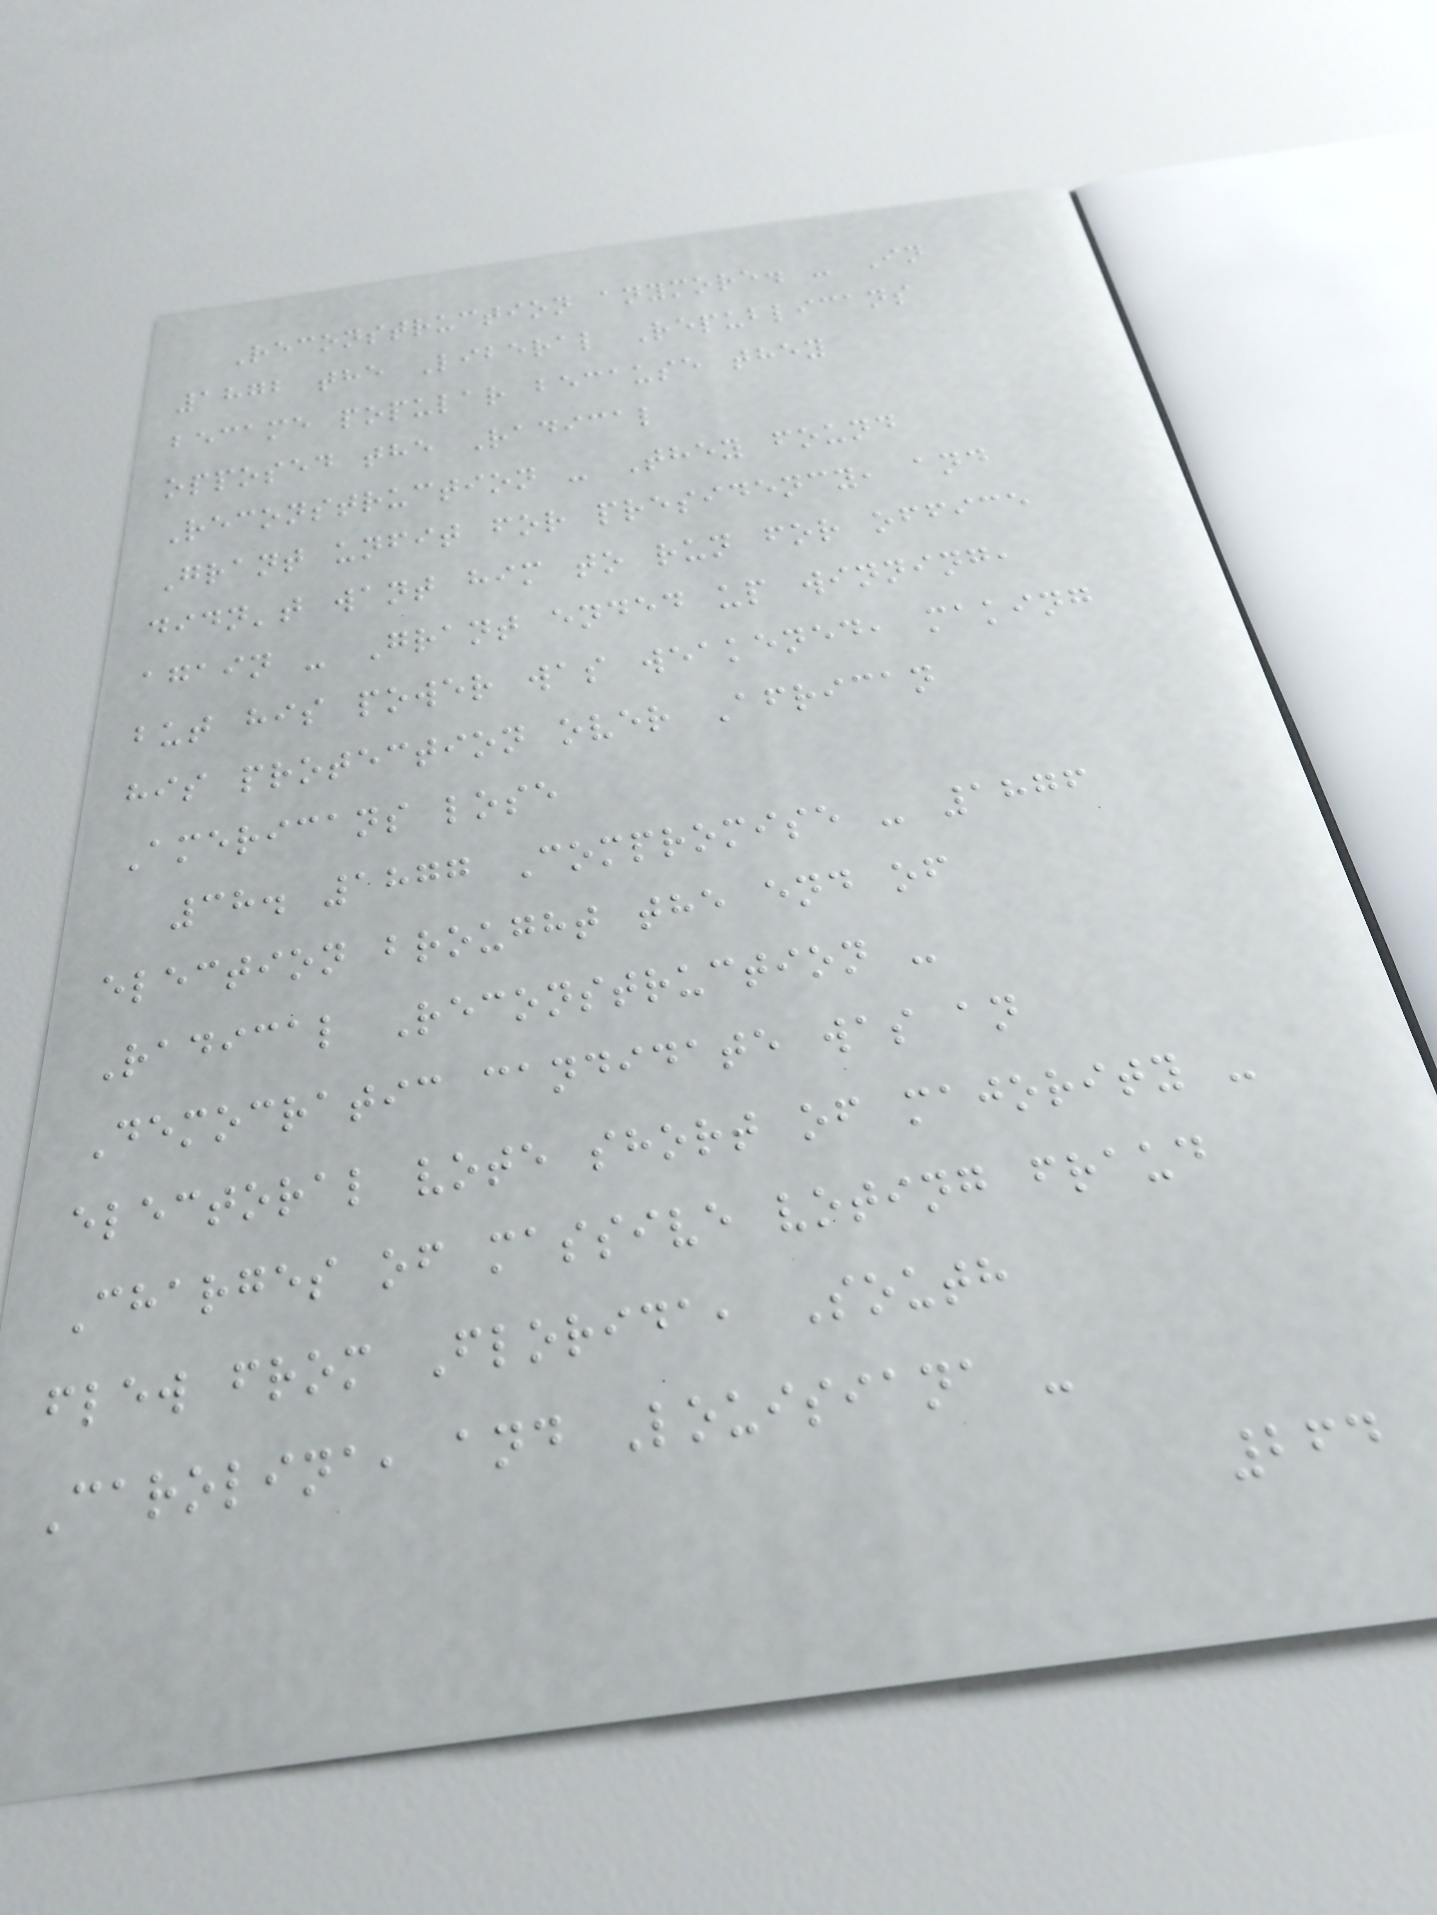Reconstruction anymore. - In
1872 the Liberal Republicans
became popular because they
opposed the Radical
Reconstruction - They found
Grant unfit for presidency, and
didn't want him to run for office
again - Grant ended up winning,
but his power was weakened, making
his protection over African
Americans lose
38. 1877 Compromise - 1876
election brought the end of
Radical Reconstruction -
Democratic candidate was an
electoral vote short of majority -
Charges of massive voting fraud
flew from Florida, South
Carolina, and Louisiana -
264
